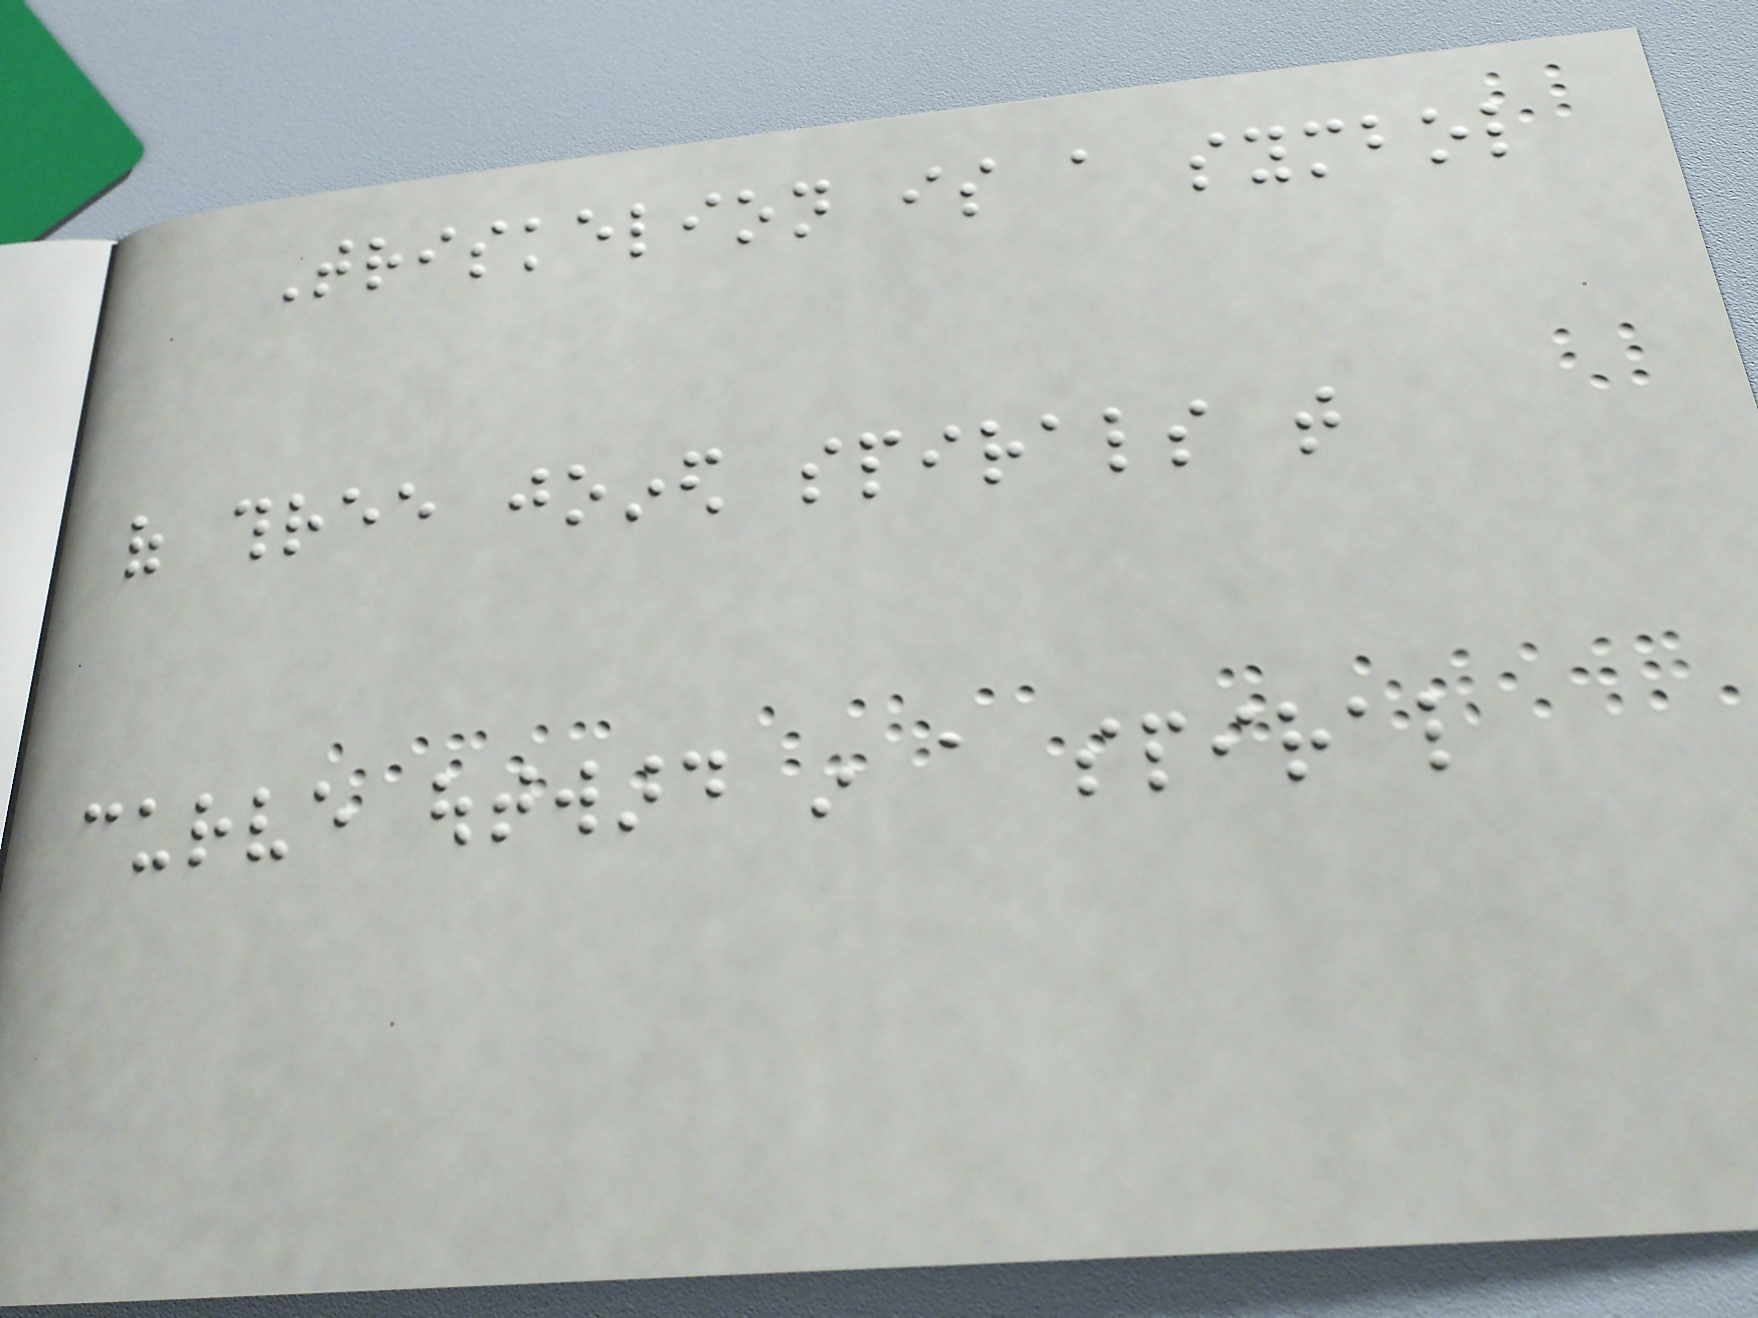Triskelion is a symbol
of three joined spirals that
curve outward in a spiral
